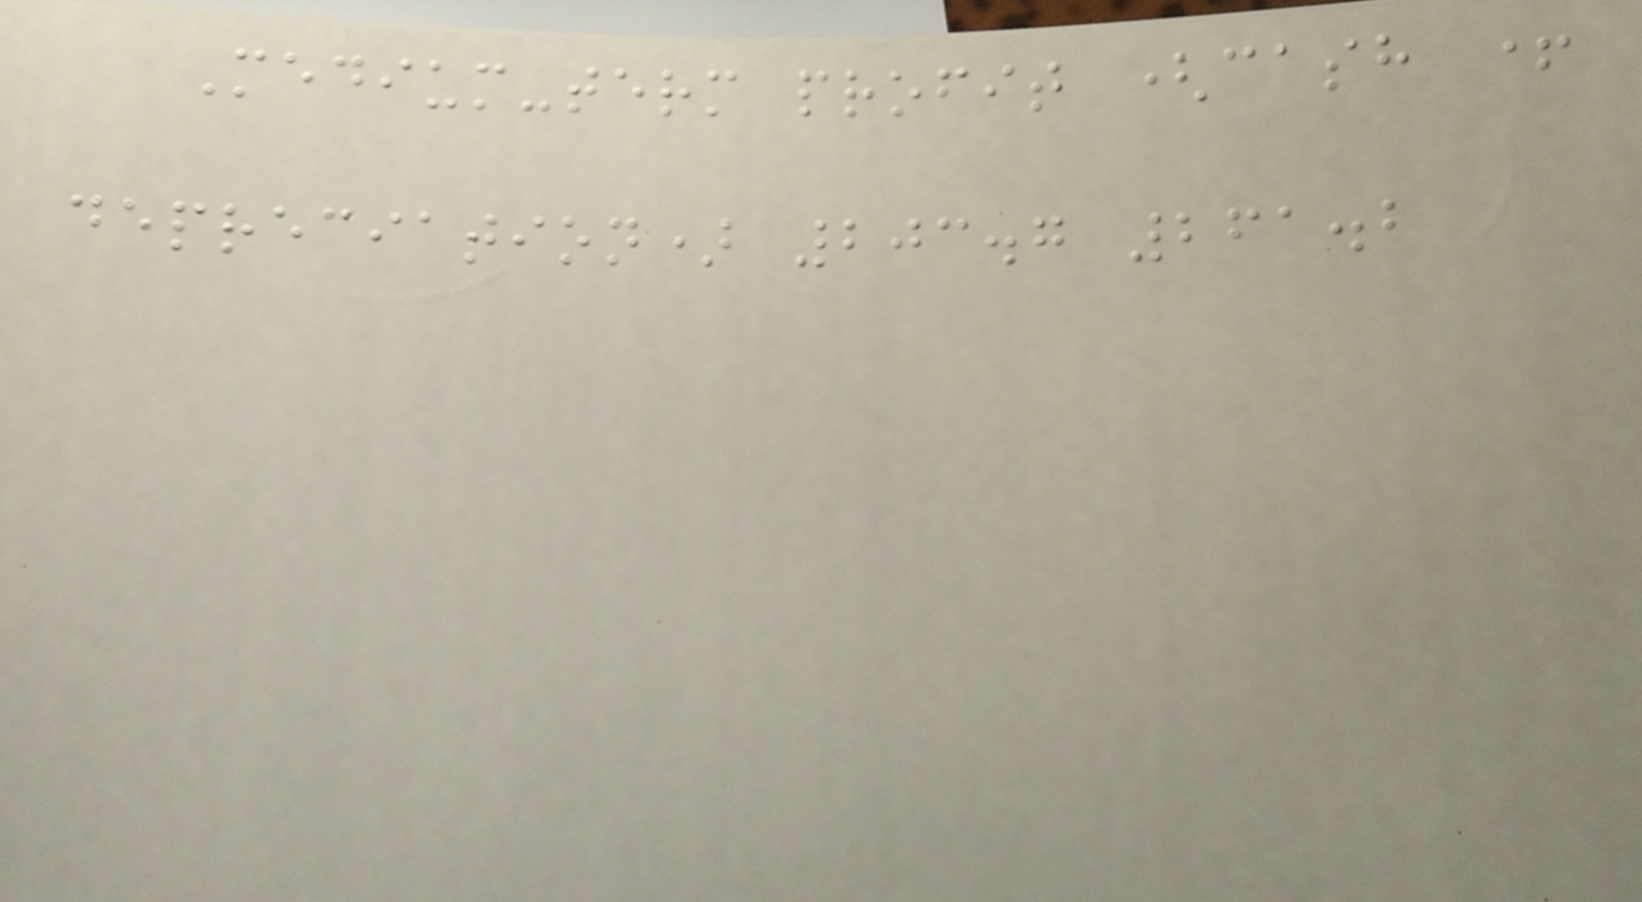Medium-term profit (cash +
depreciation) 203.7 261.2
